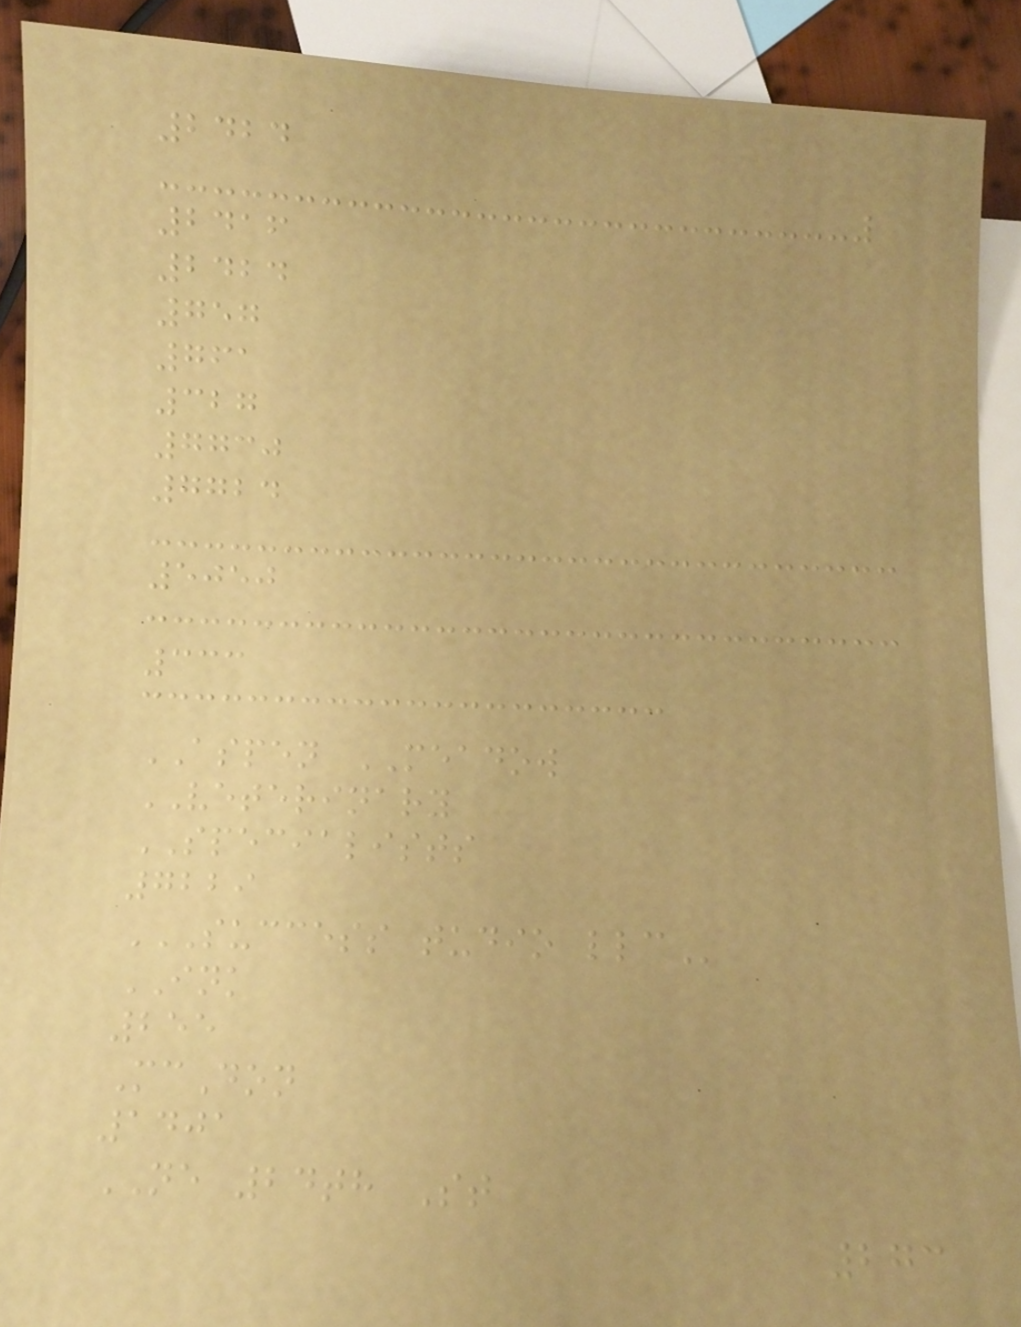2424
2416
2424
757
761
327
7730
7724
5050
333
ASPEN MEADOW
VETERINARY
SPECIALISTS
7229
SUCCESS TUDIO LLC
INK
255
McDon
1401
NE 24th St
273
